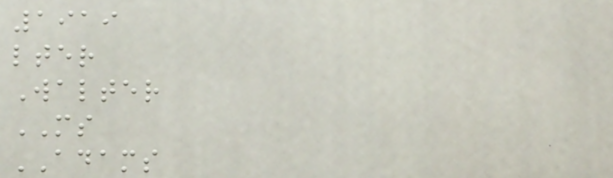1919
lter
Walter
MS
ADAMS
